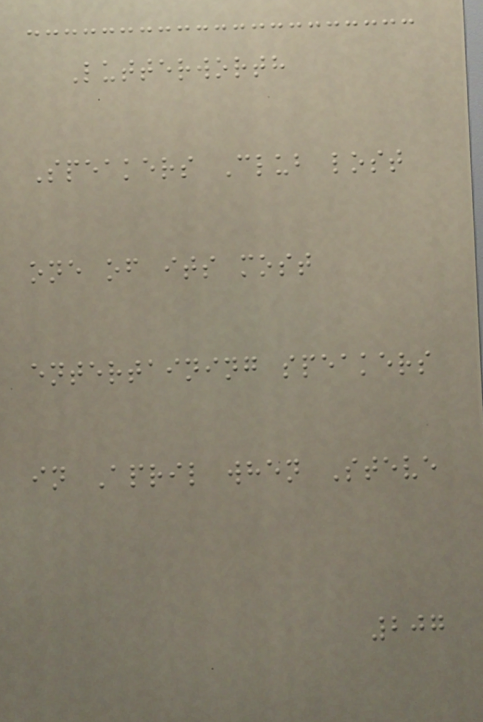Lutterworth
Speakers Club lost
one of its most
entertaining speakers
in April when Steve
207
